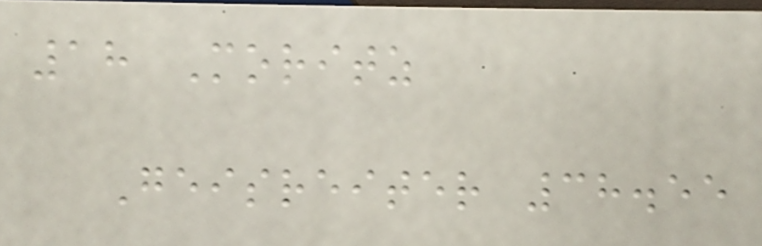18 Moritz
Geisreiter 38.55
